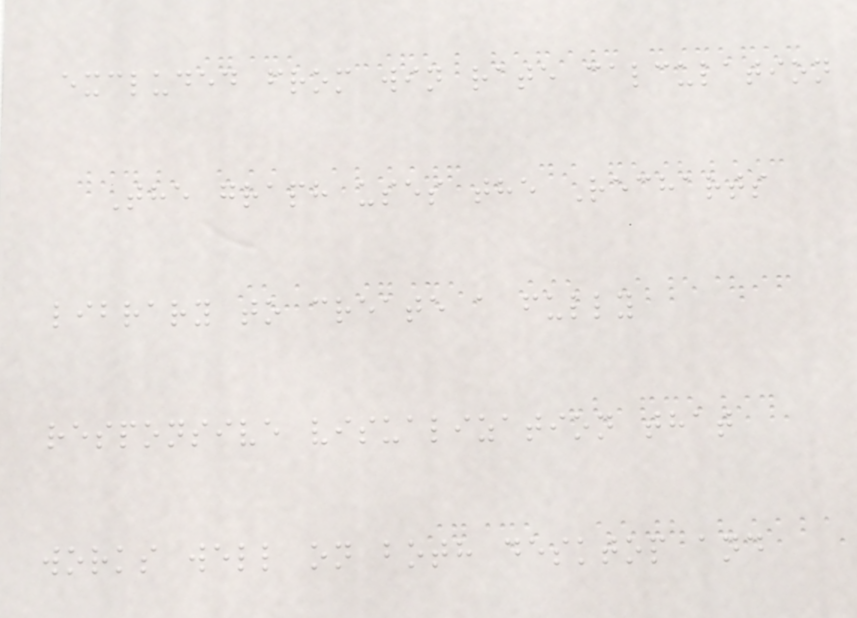excluded from win rate calculation
The graph uses the Recharts
library to create a fully
responsive visualization that
works well on both desktop and
